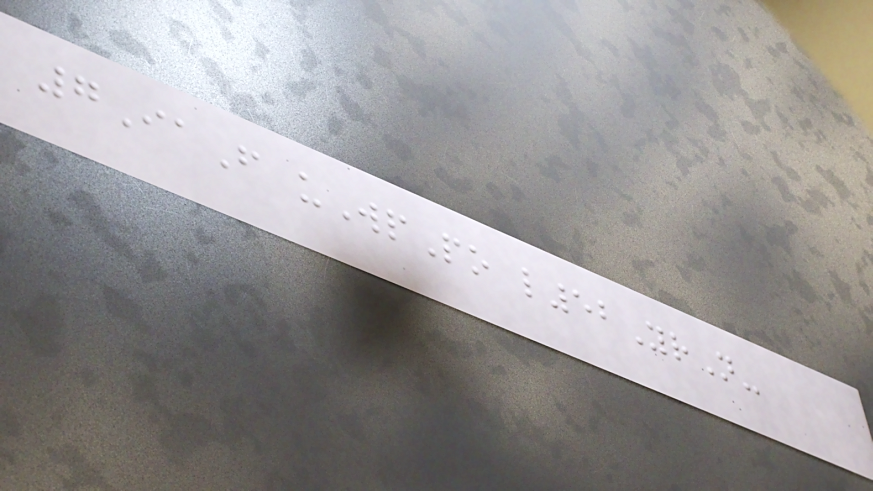7IaF uWpPo l52YrN-
